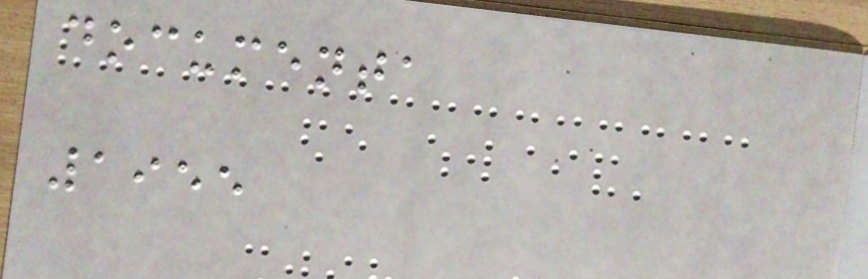documenta
1955
